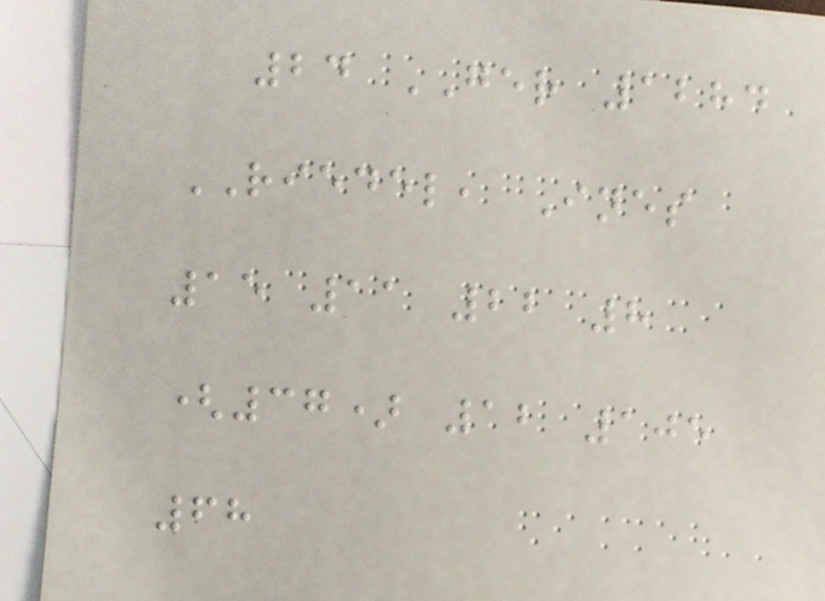24 GER 1284
RIEDEL, Ines
15 11 22 8
(37) 12 105
68
